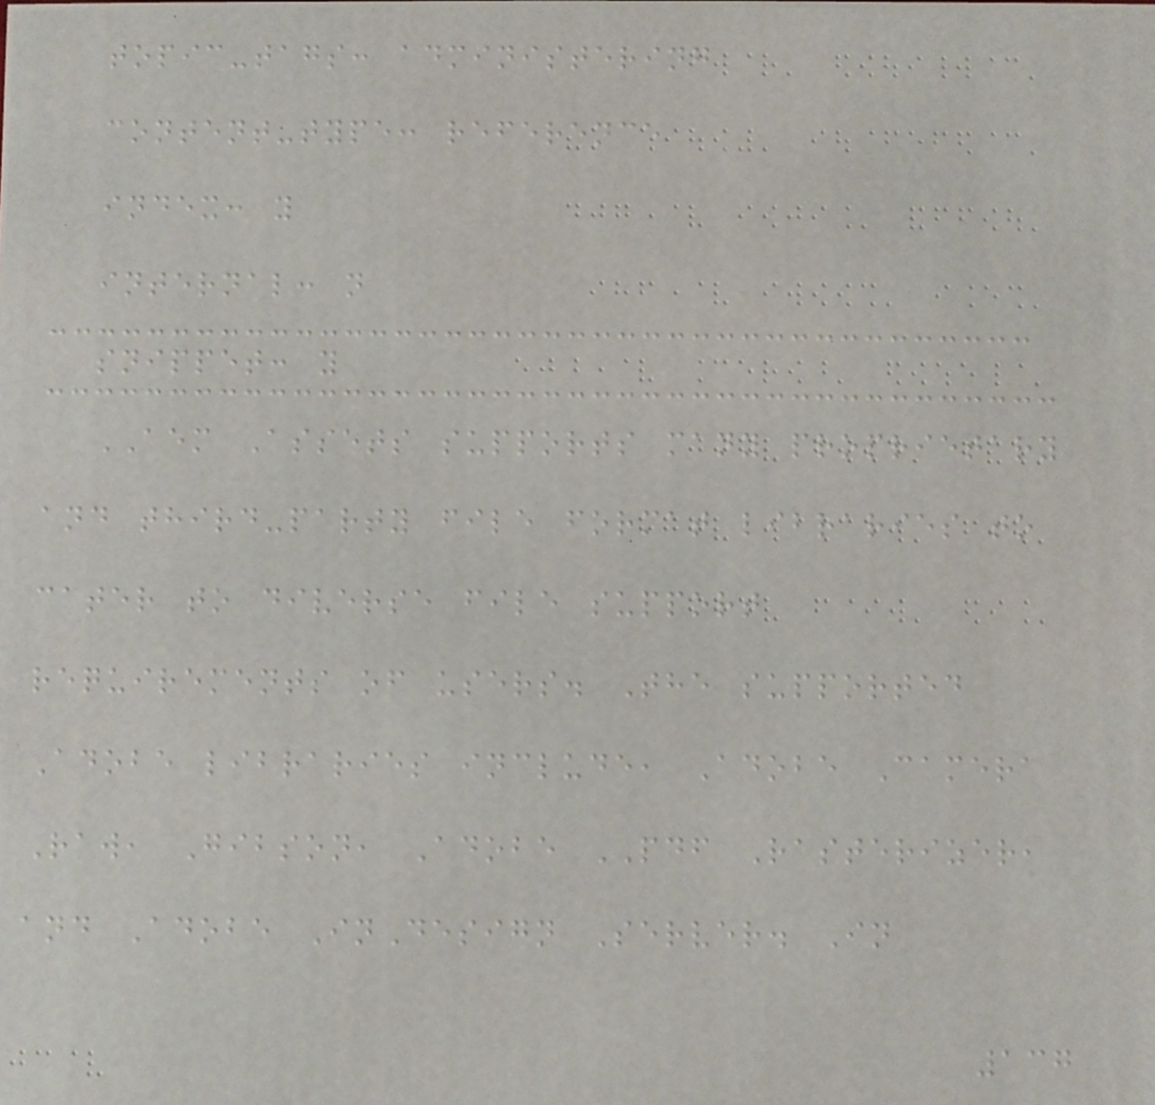topic-tags: administering
content-type: reference
index: y
internal: n
snippet: y
AEM Assets supports many proprietary
and third-party file format libraries to
cater to diverse file support
requirements of users. The supported
Adobe libraries include, Adobe Camera
Raw, Gibson, Adobe PDF Rasterizer,
and Adobe InDesign Server. In
137
